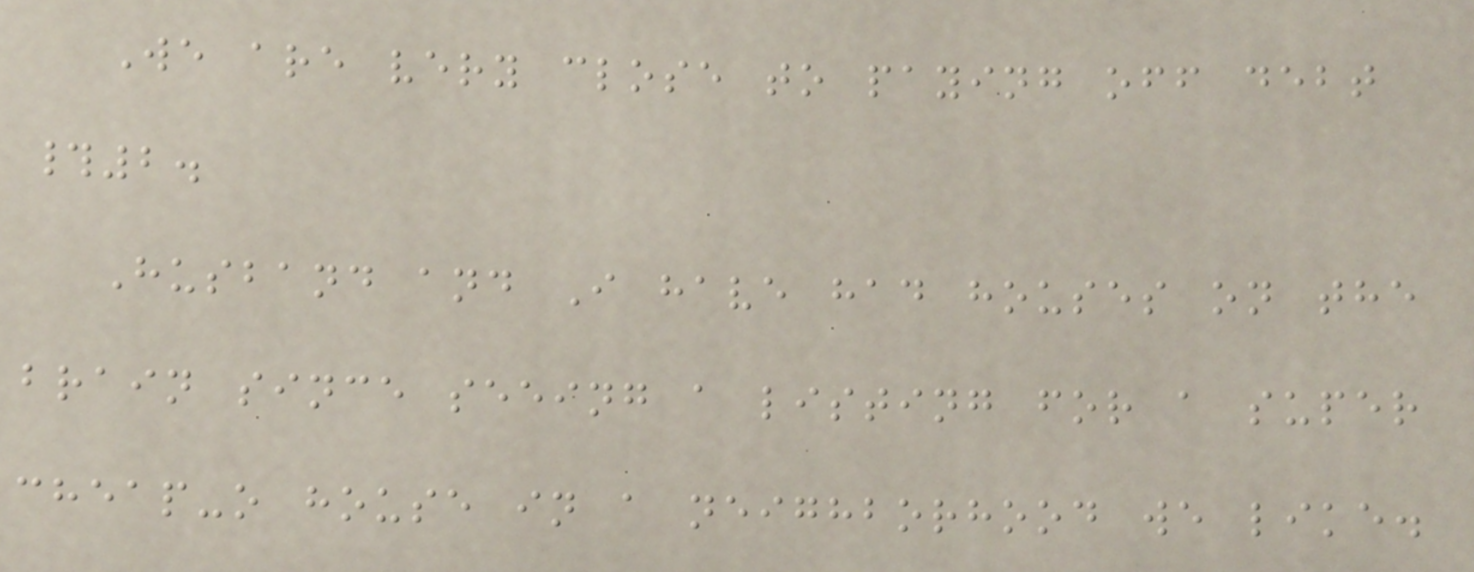We are very close to paying off debt
#2.
Husband and I have had houses on the
brain since seeing a listing for a super
cheap-o house in a neighborhood we like.
